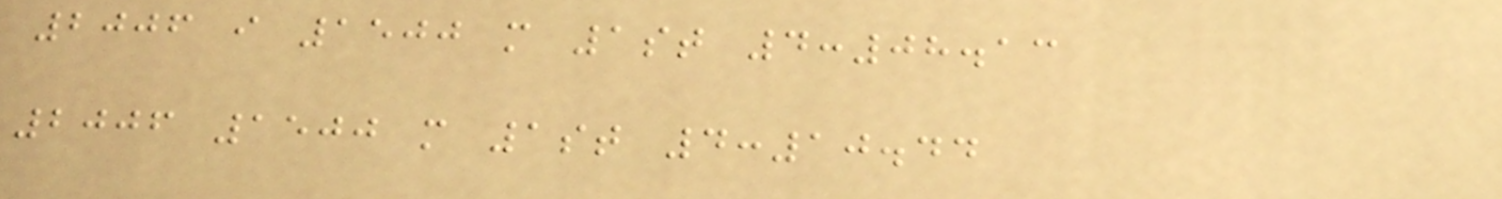2006 i 1500 m 1st 4:08.13
2006 1500 m 1st 4:10.44
